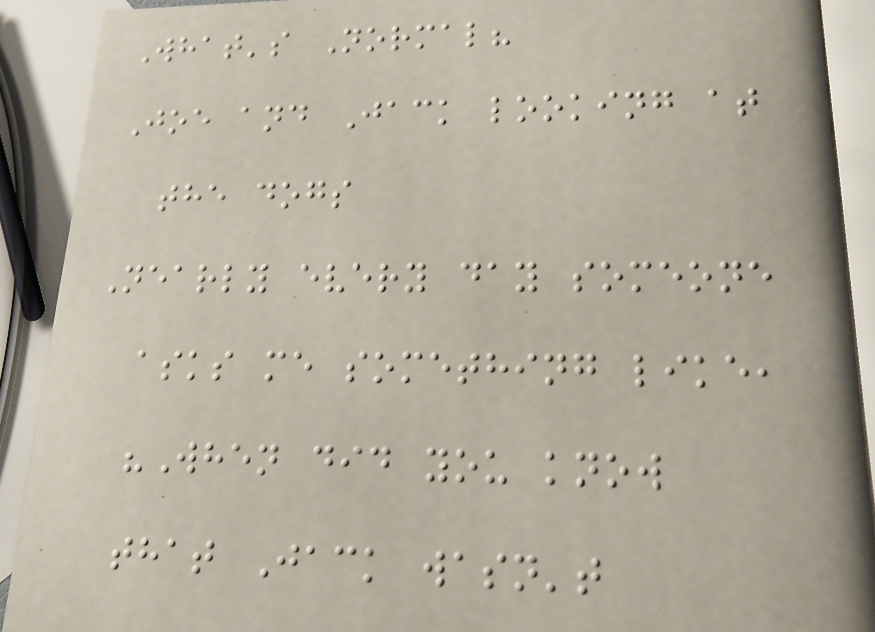What's Normal?
Joe and Jack looking at
the dogs
Nearly every day someone
asks me something like,
"When did you know
that Jack wasn't
